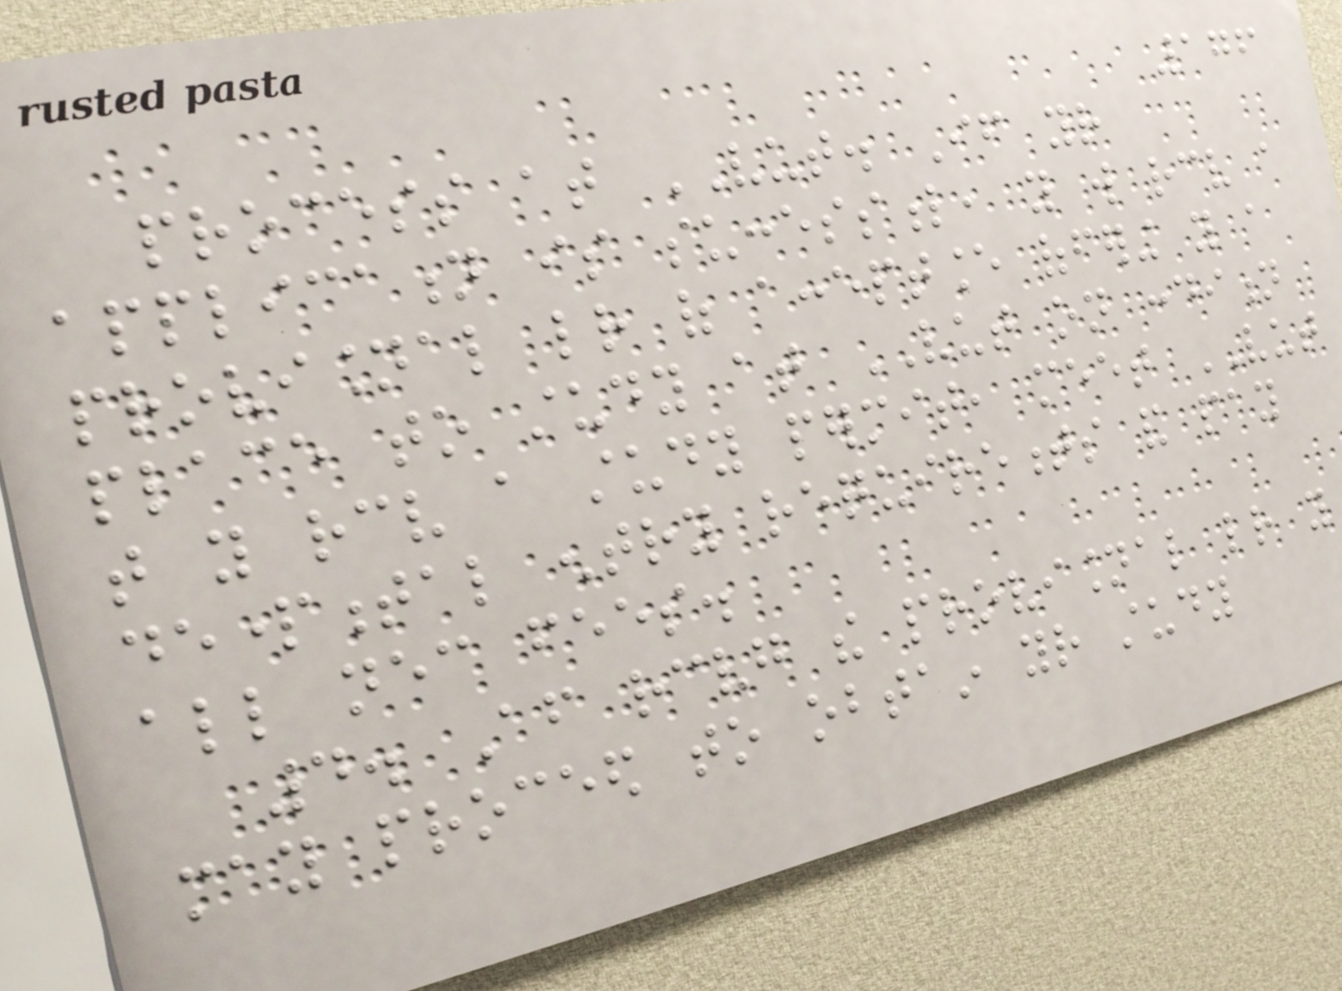176
process at VUT. If your
application is successful, you will receive a
provisional letter of acceptance offering you a
place to study at VUT on condition
that you receive a study permit, meet VUT
departmental entry requirements and pay
all necessary fees.
4. After receiving the provisional letter you
may proceed to obtain your study
